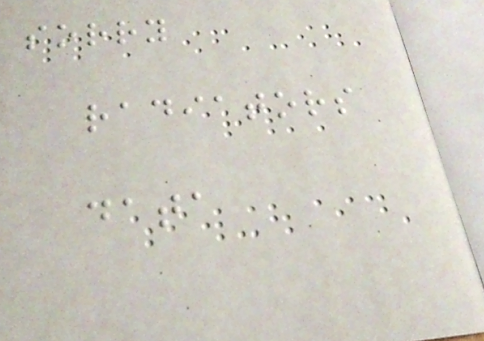sorry
radiators
data
